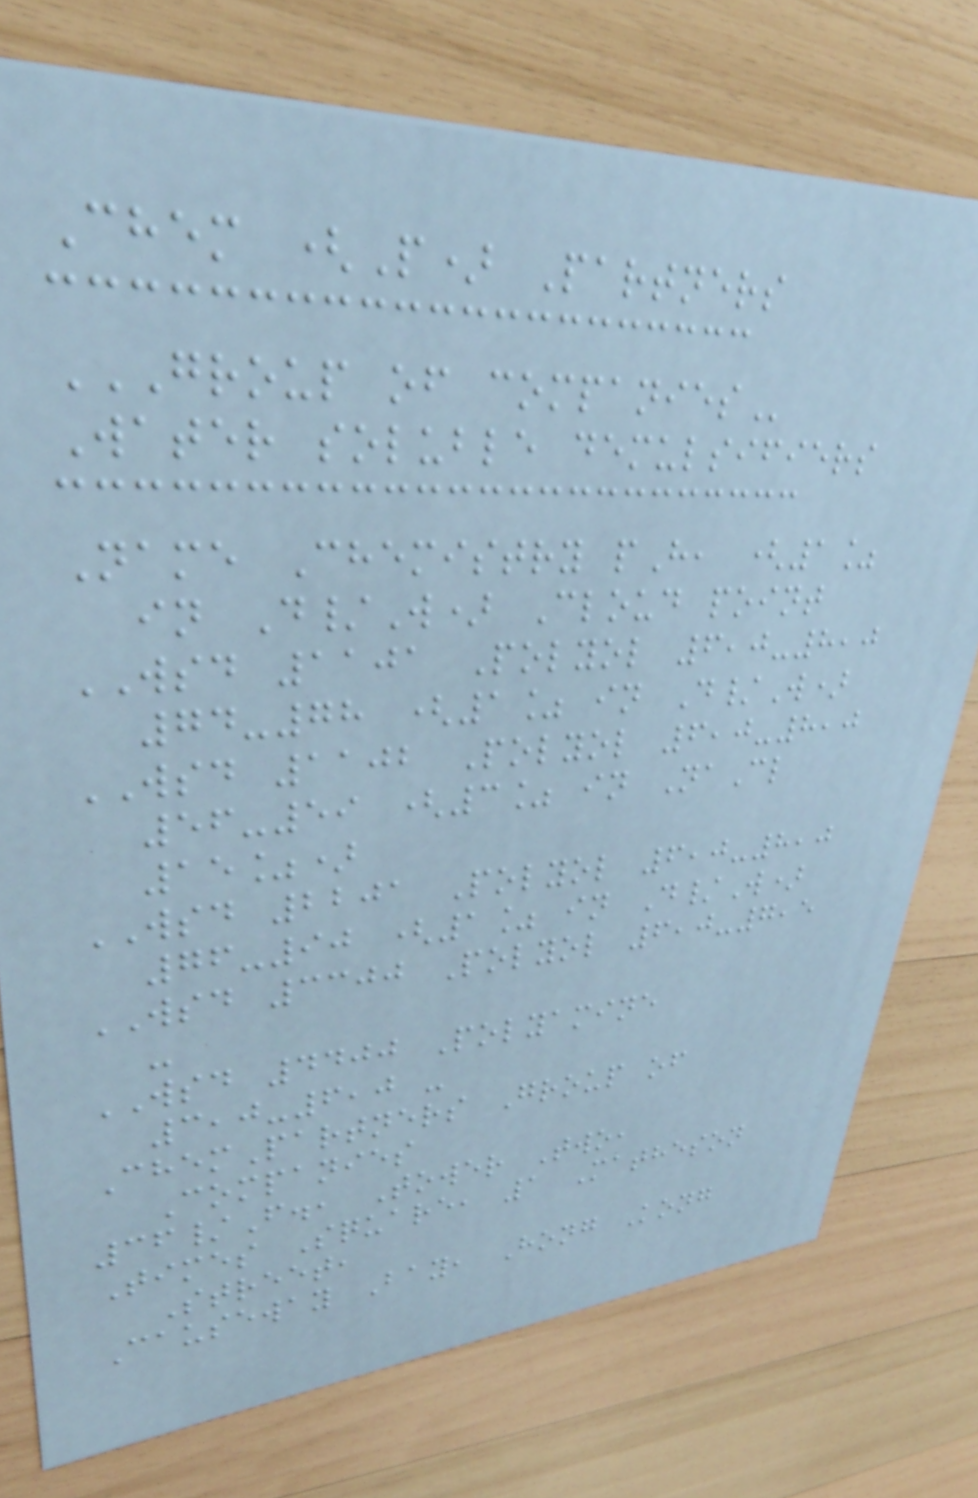Chem (P) Partners
GROUP OF COMPANIES
Water soluble demulsifiers
Name Chemistry pH, (1%
in D/W) Cloud point
WSD 1101 Polyol 6,0-8,0
74-78 (1% in D/W)
WSD 1102 Polyol 6,0-8,0
56-59 (3% in NaCl
15%)
WSD 2201 Polyol 6,0-8,0
76-90 (1% in D/W)
WSD 3300 Polyol 6,0-7,5
-
WSD 4400 Polyamine
3,0-6,0 -
ChemPartners Group of
Companies
36/F., Tower Two,
Times Square, 1 Matheson
Street,
Causeway Bay, Hong Kong
